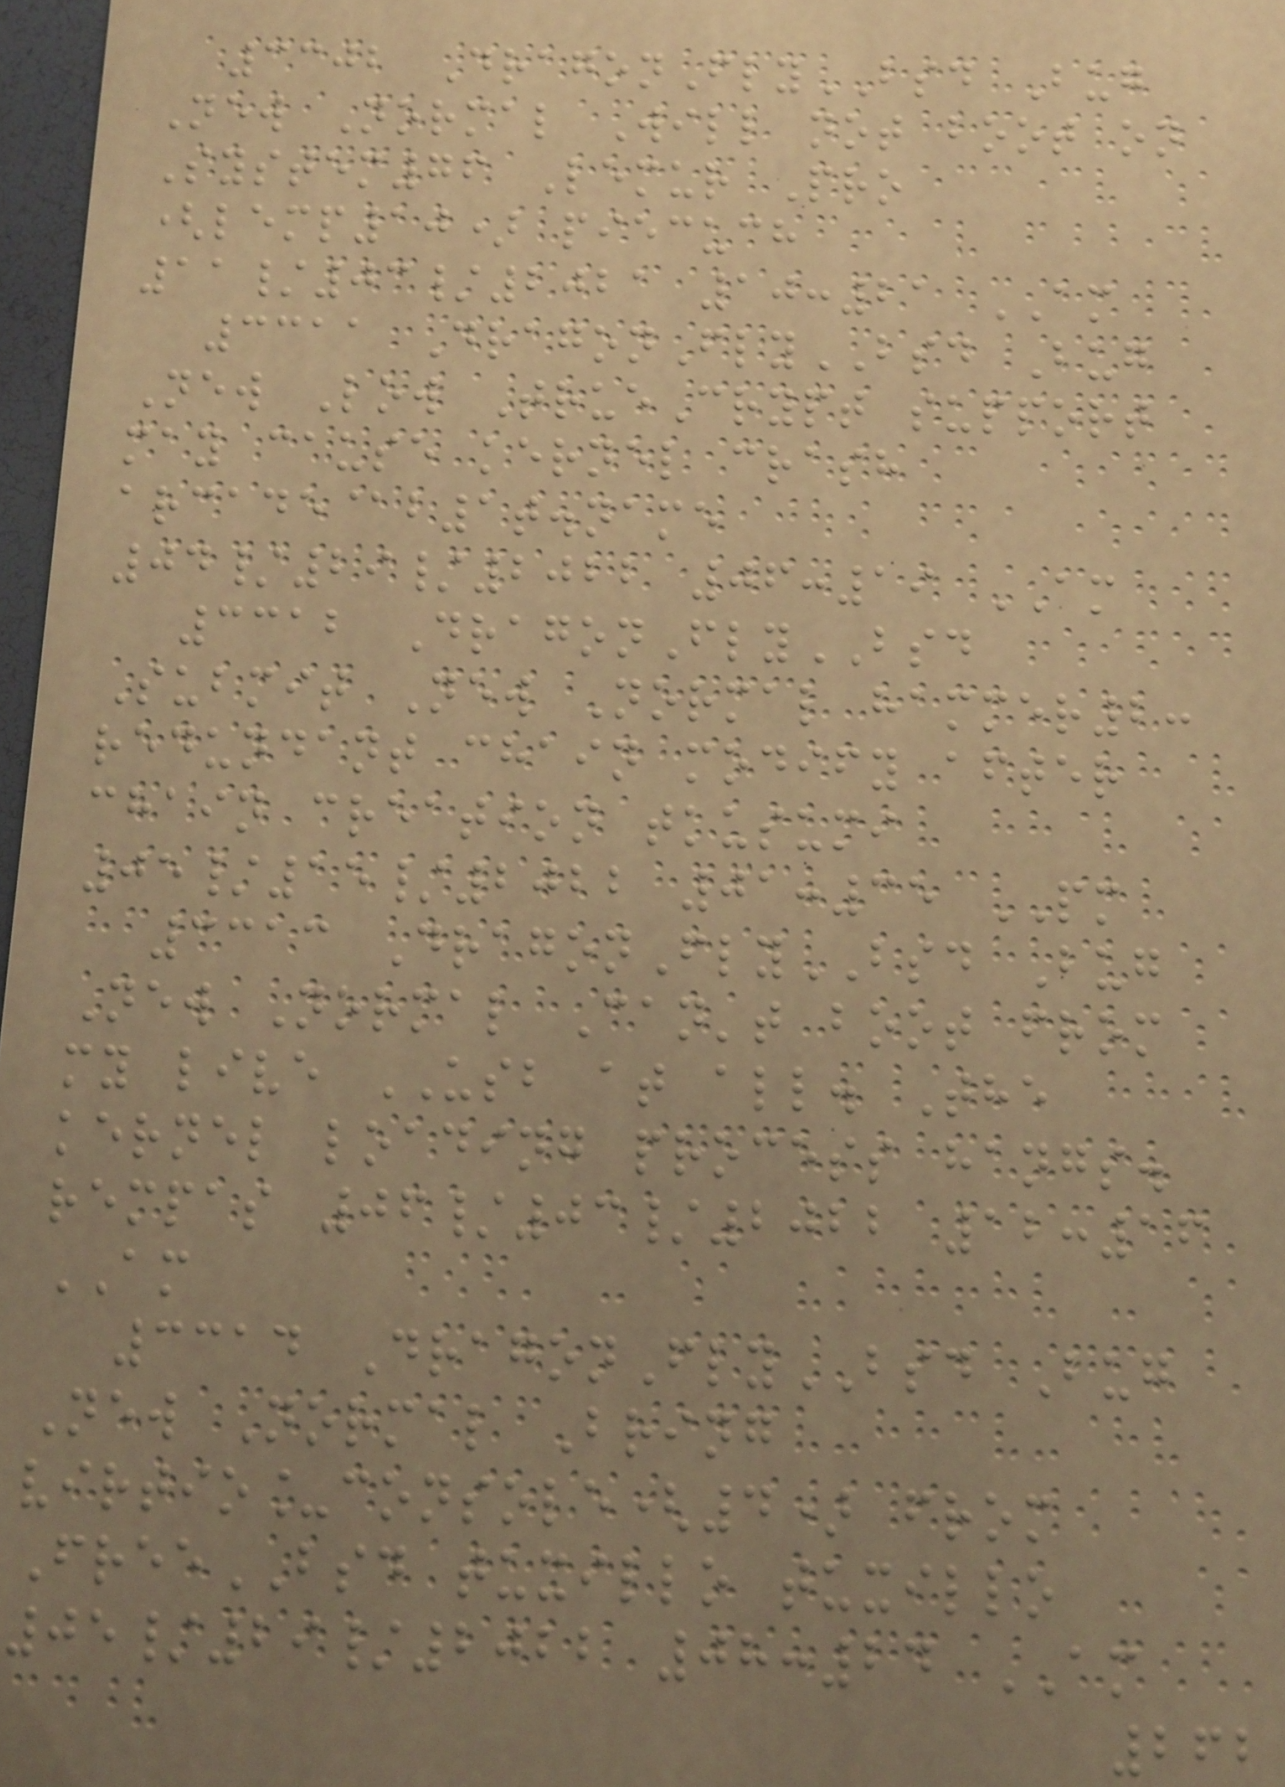3302 DragonFlyBSD Bug
New Normal Will not boot on
System76 Lemur Pro
(lemp10) piecuch
11/03/2021 10:21 AM
3311 DragonFlyBSD Bug
New Low TrueCrypt support
may cause kernel crash
arcade@b1t.name
04/29/2022 06:19 AM
3312 DragonFlyBSD
Submit New Normal hammer2:
redundant chain modify after
chain creation tkusumi
05/15/2022 01:35 PM
3313 DragonFlyBSD Bug
New Normal Can't boot from
my live USB at all. The
kernel loading process hangs.
rempas 06/03/2022 12:16
AM
3314 DragonFlyBSD Bug
New Normal Bring
virtio_console(4) from
FreeBSD tuxillo tuxillo
05/29/2022 08:24 AM
262
